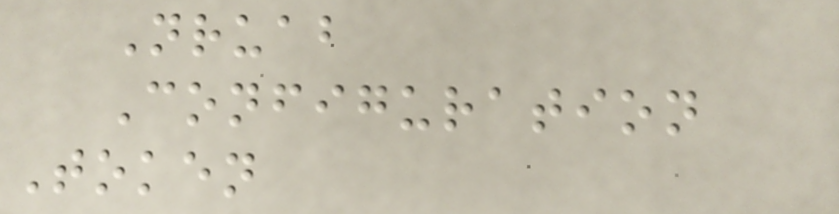Nruab
Configuration
Token
